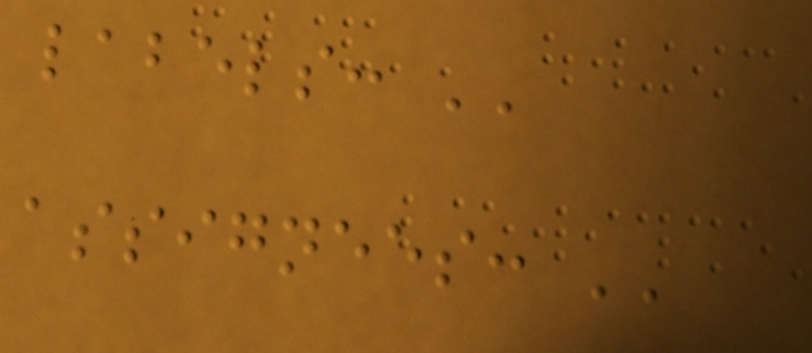labels: ''
assignees: ''
